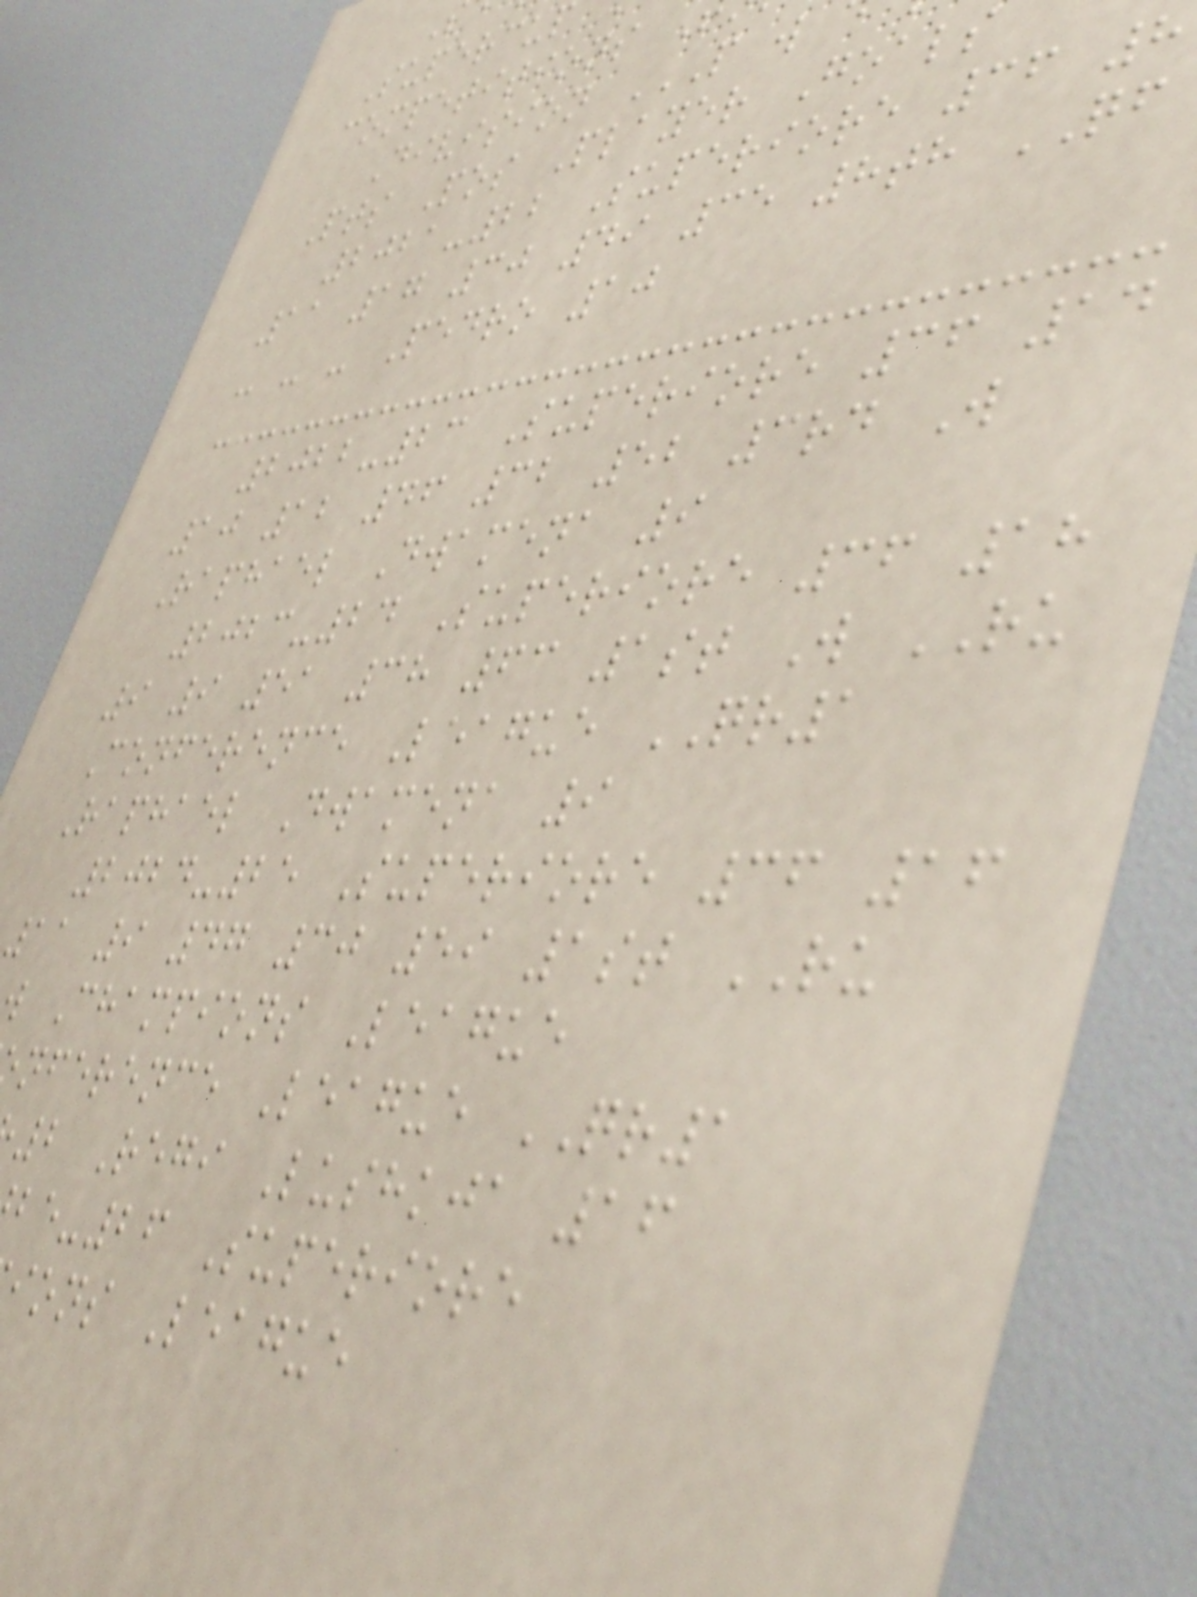Supercup
competitions
Pts Pos Player Goals
2021-22 Superiore 36 8
11 17 30 49 35 8th QF
- - - Pedro 10
2022-23 Superiore 36 14
10 12 46 32 52 3rd W
Raphael Dwamena 9
2023-24 Superiore 36 18
9 9 51 38 63 1st W RU
Conference League QR1
Raphael Dwamena 9
2024-25 Superiore 36 16
11 9 47 30 59 1st RU
Champions League
nference League QR1
2 Regi Lushkja 16
-26 Superiore
ions League
